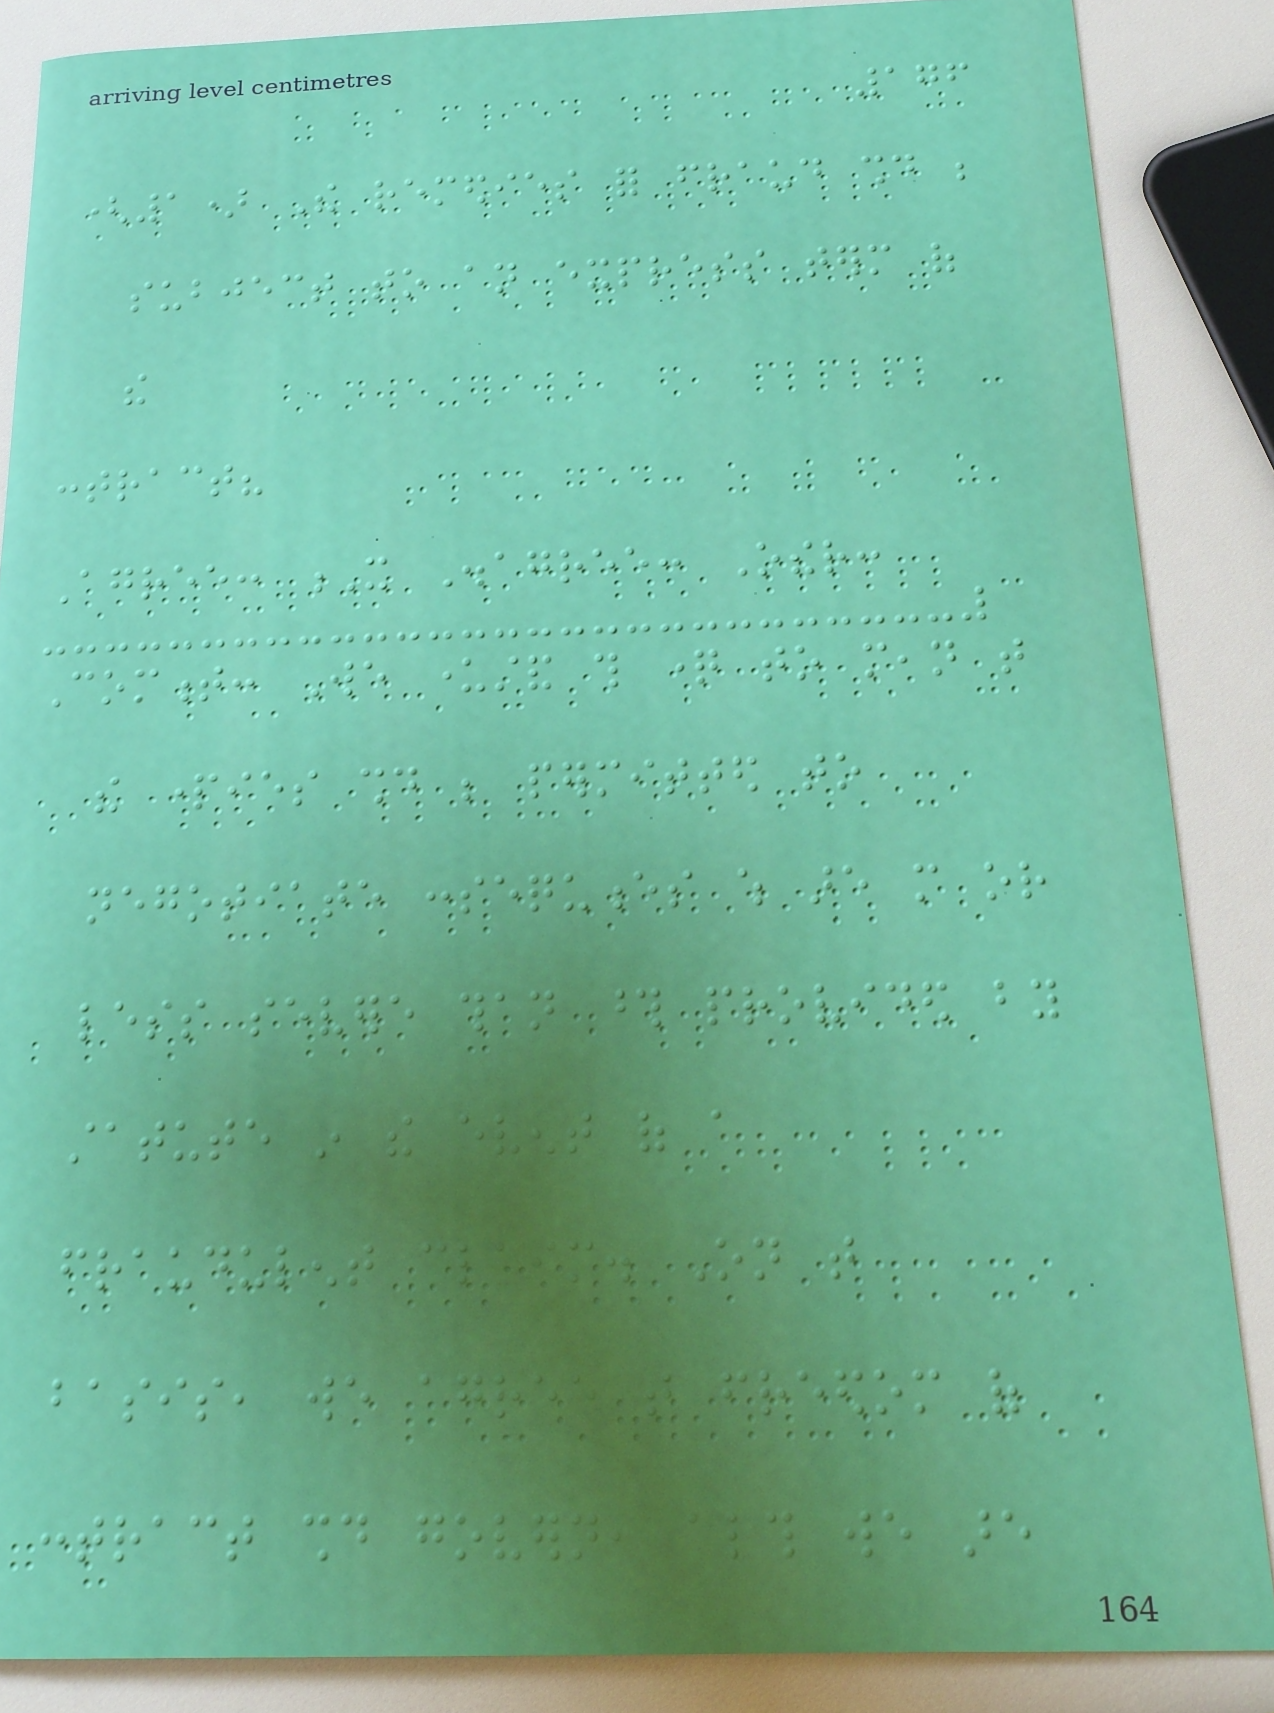176
(1) The remedies for fraud should be
subject to an express term of
the
contract?
Agree: X Disagree: Other:
Comment: We understand this question to mean that
the parties should be permitted to
negotiate consequences which are more or
less severe than those provided by
statute in the event of a
fraudulent claim. On that
basis, we agree that freedom of
contract should govern, although we are
